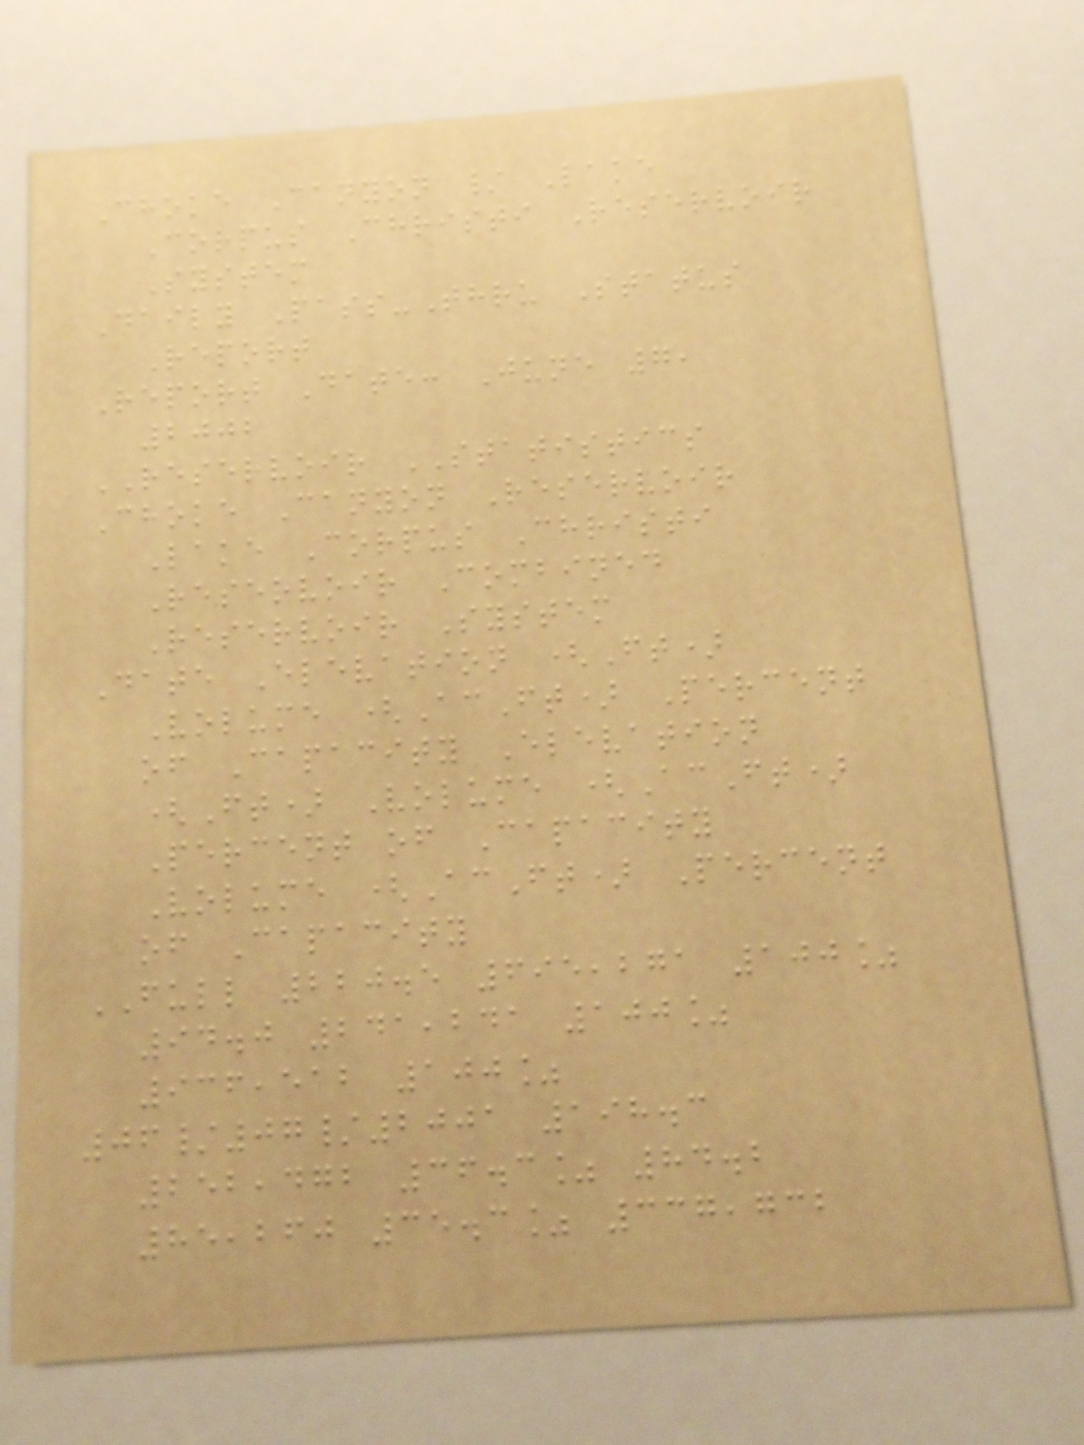Choke Canyon / Lake
Corpus Christi Reservoir
System
Daily Pass-Thru Status
Report
Report Date: June 7,
2002
RESERVOIR STATISTICS
Choke Canyon Reservoir
Lake Corpus Christi
Reservoir Combined
Reservoir System
Date Elevation (Ft)
Volume (AcFt) Percent
of Capacity Elevation
(Ft) Volume (AcFt)
Percent of Capacity
Volume (AcFt) Percent
of Capacity
FULL 220.5 695,271 100%
94.0 241,241 100%
936,512 100%
06/07/2001 198.3
252,472 36.3% 84.2
85,260 35.3% 337,732
